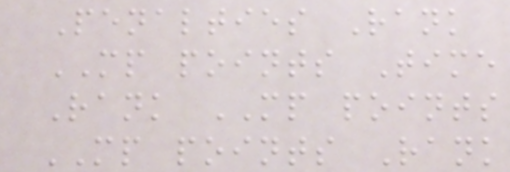Penalties Rank
MP points Time
Rank MP points
MP points Rank
